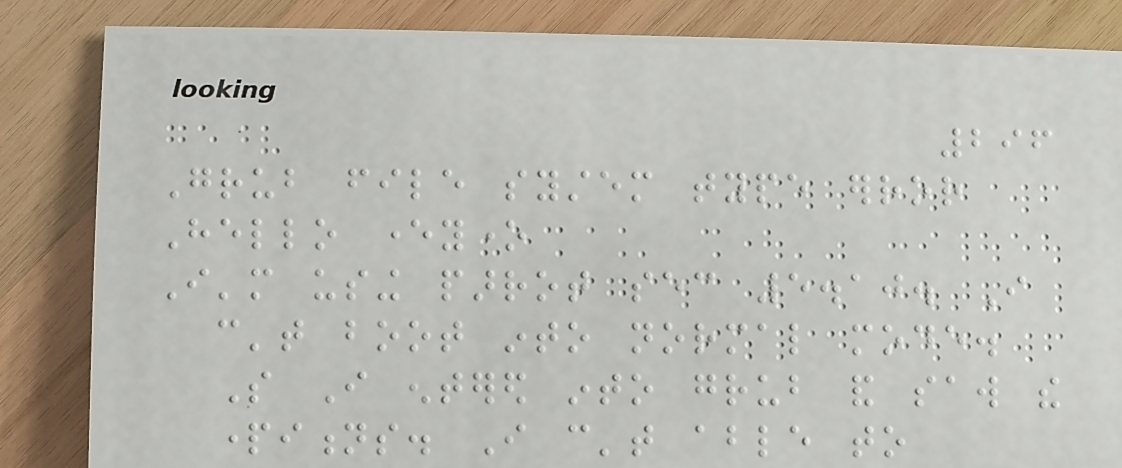296
Grub file system type error
Hello everyone
I'm using parrot sec 5.10. I
can't boot into normal mode.
So I entered into grub and saw the
partitions. I can't able to
